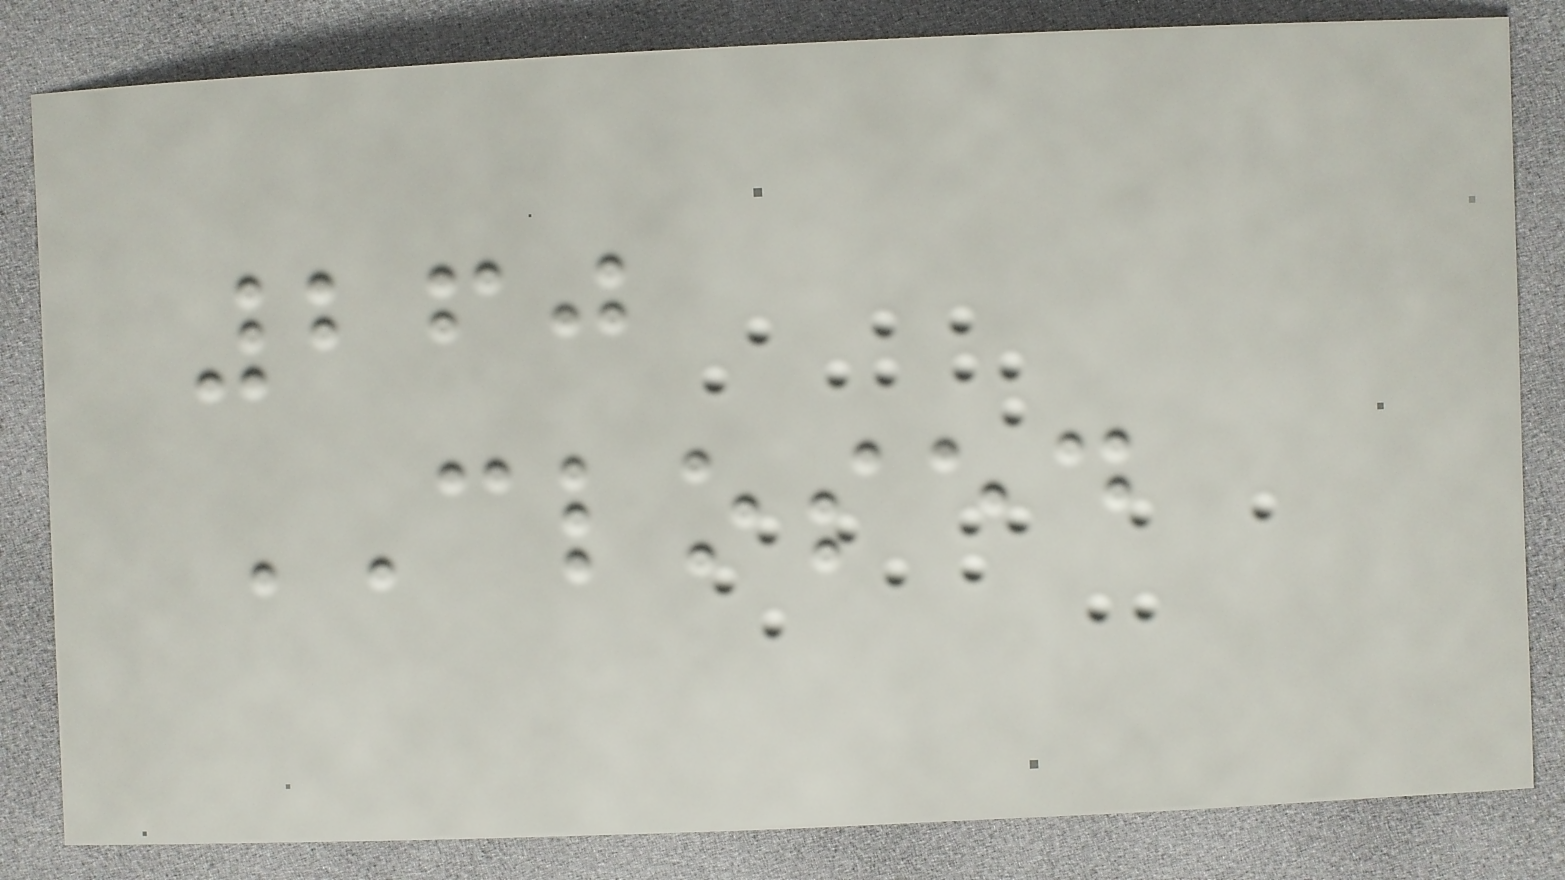260
CLOSED
